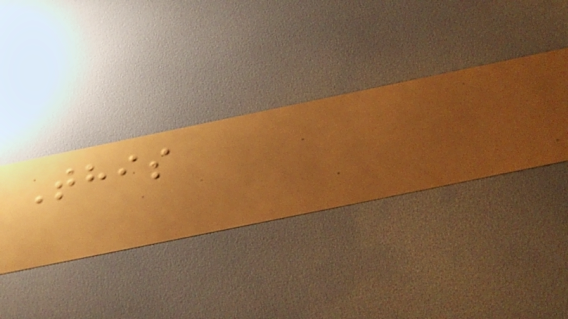This
